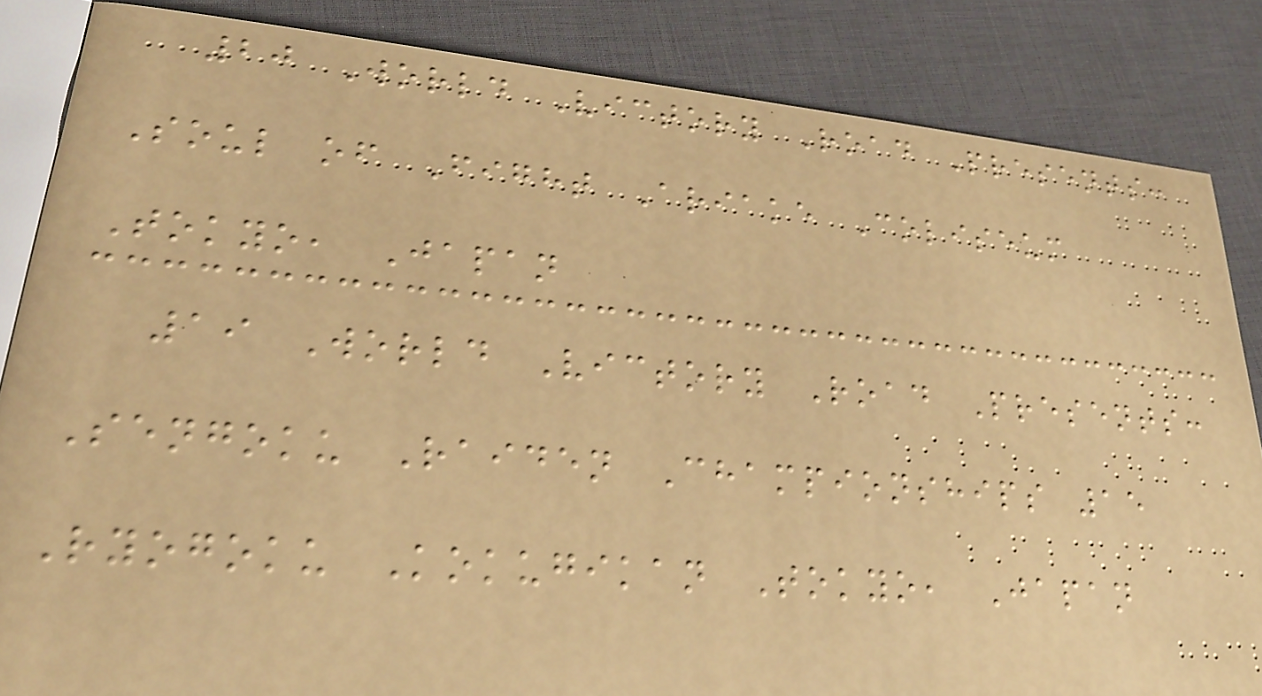20 World Victory Road Presents:
Soul of Fight Ariake Coliseum
Tokyo, Japan
19 World Victory Road Presents:
Sengoku Raiden Championships 15
Ryogoku Kokugikan Tokyo, Japan
